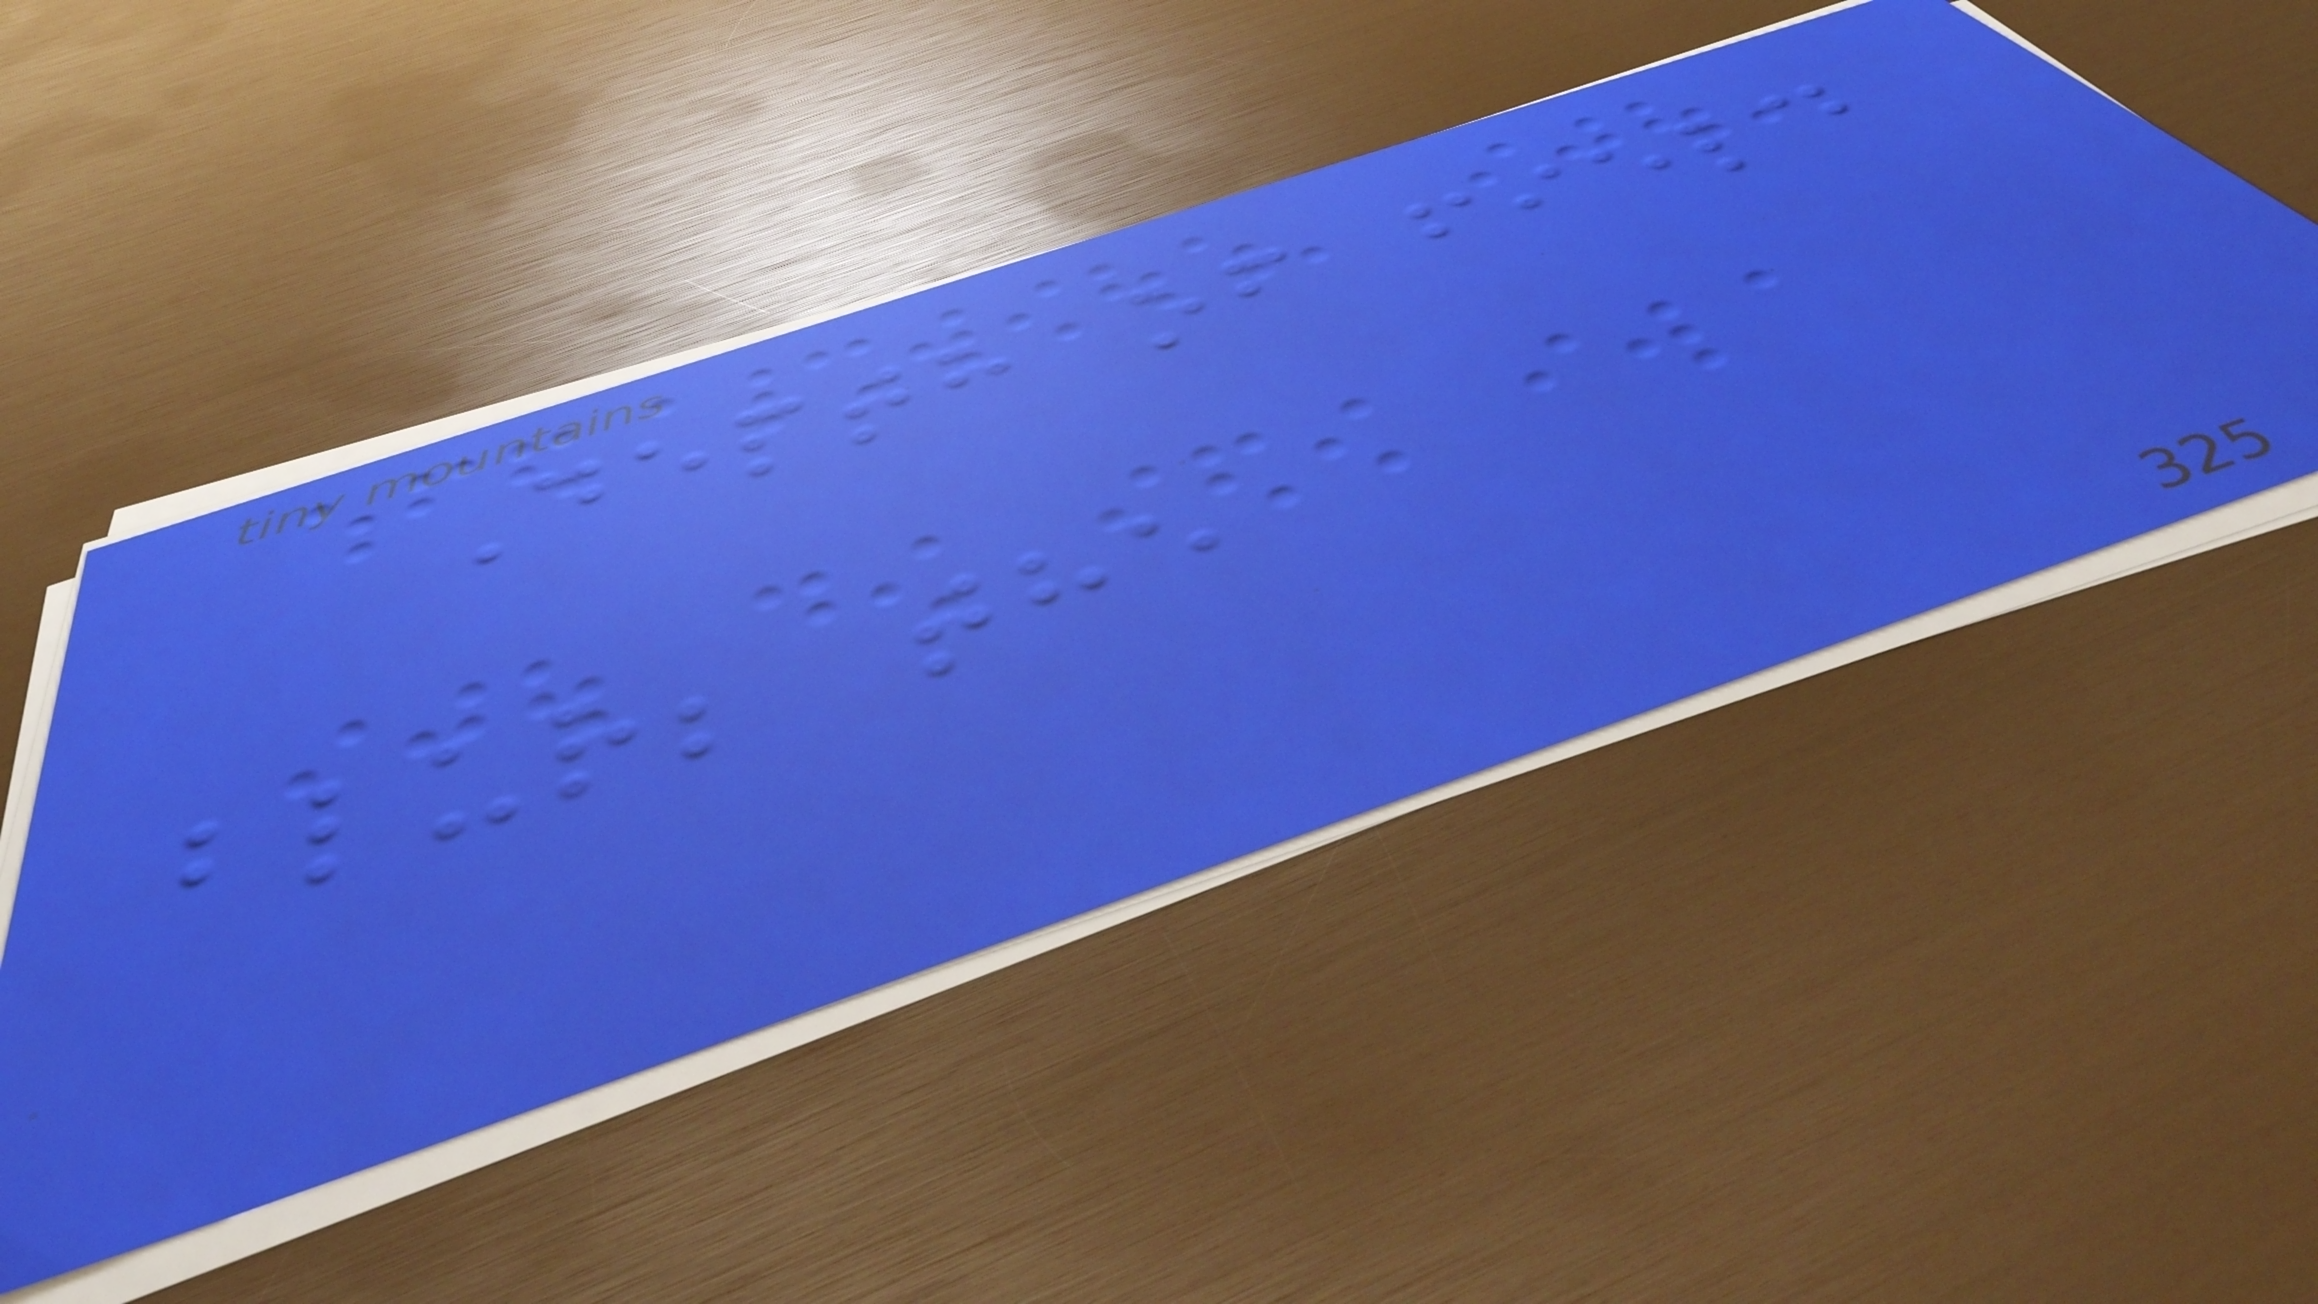Depth of field
blur; the
